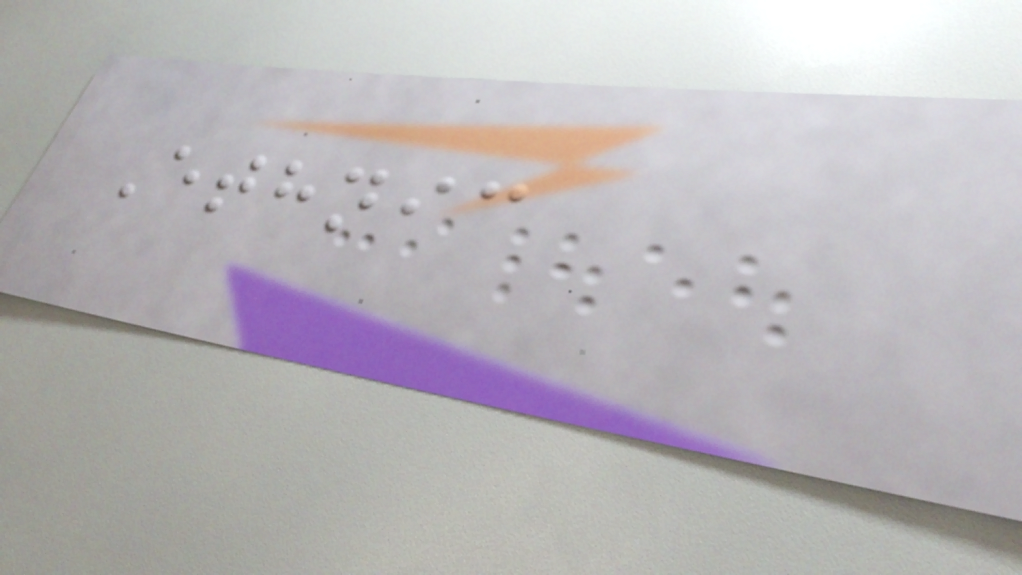Ethnic
